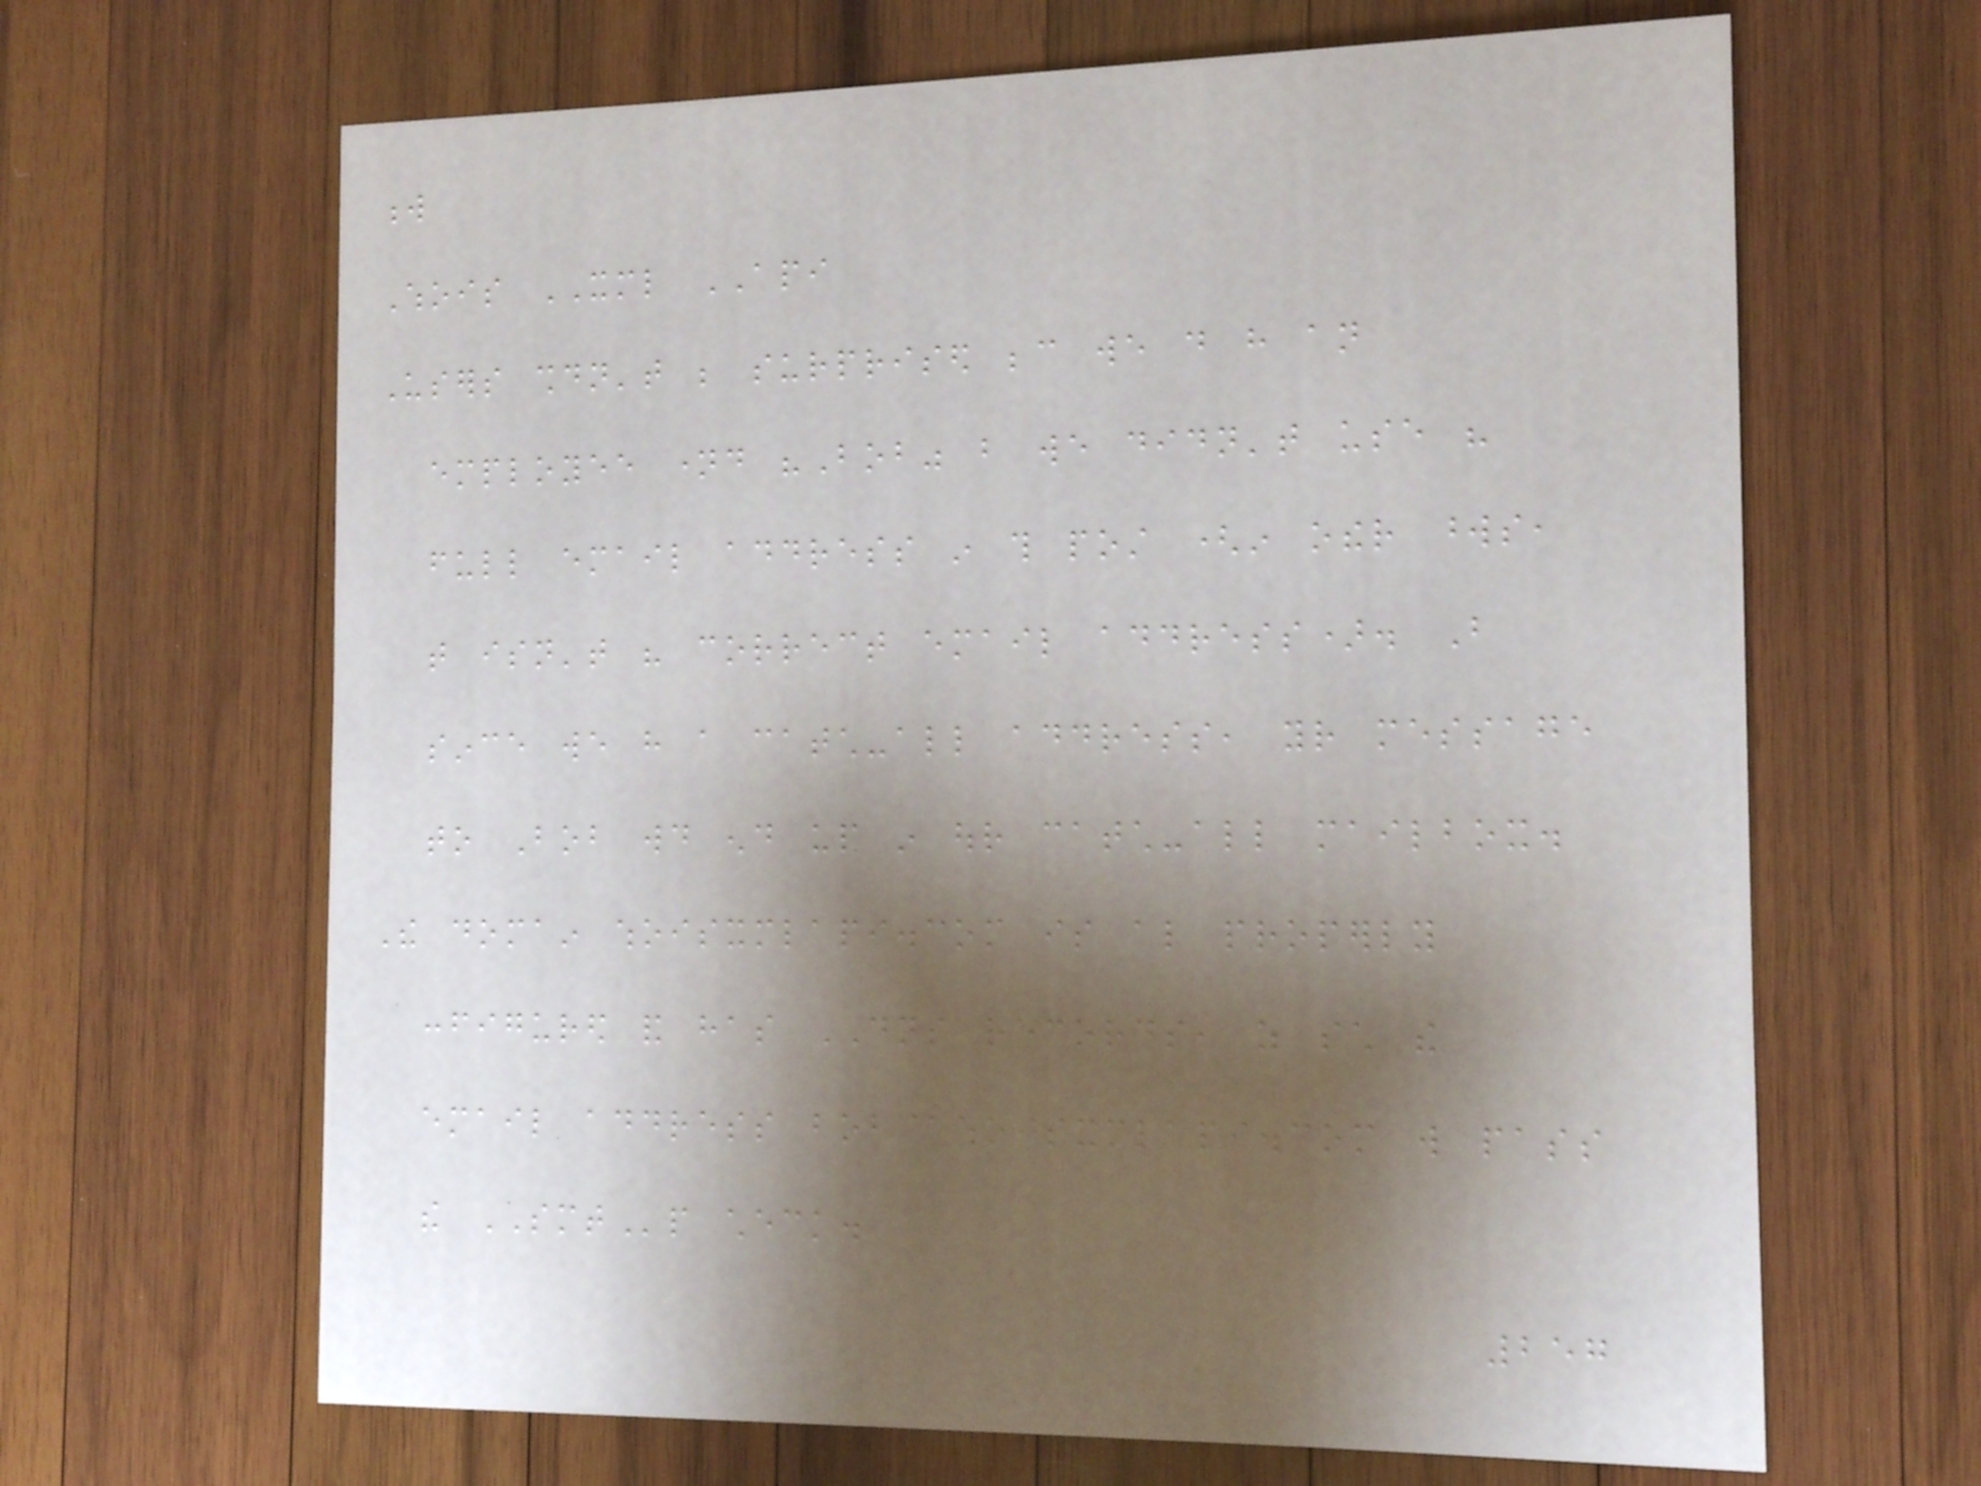w
Whois XML API
Users shouldn't be surprised because we do have an
employee named "Bob" but we didn't use his
full email address in this post (in other words,
that isn't his correct email address). But
since we have a catch-all address, your message
to Bob would end up in our catch-all mailbox.
The domain whoisxmlapi.com is also properly
configured and has DNS records, as such the
email address bob@whoisxmlapi.com will pass
the SMTp check.
257
